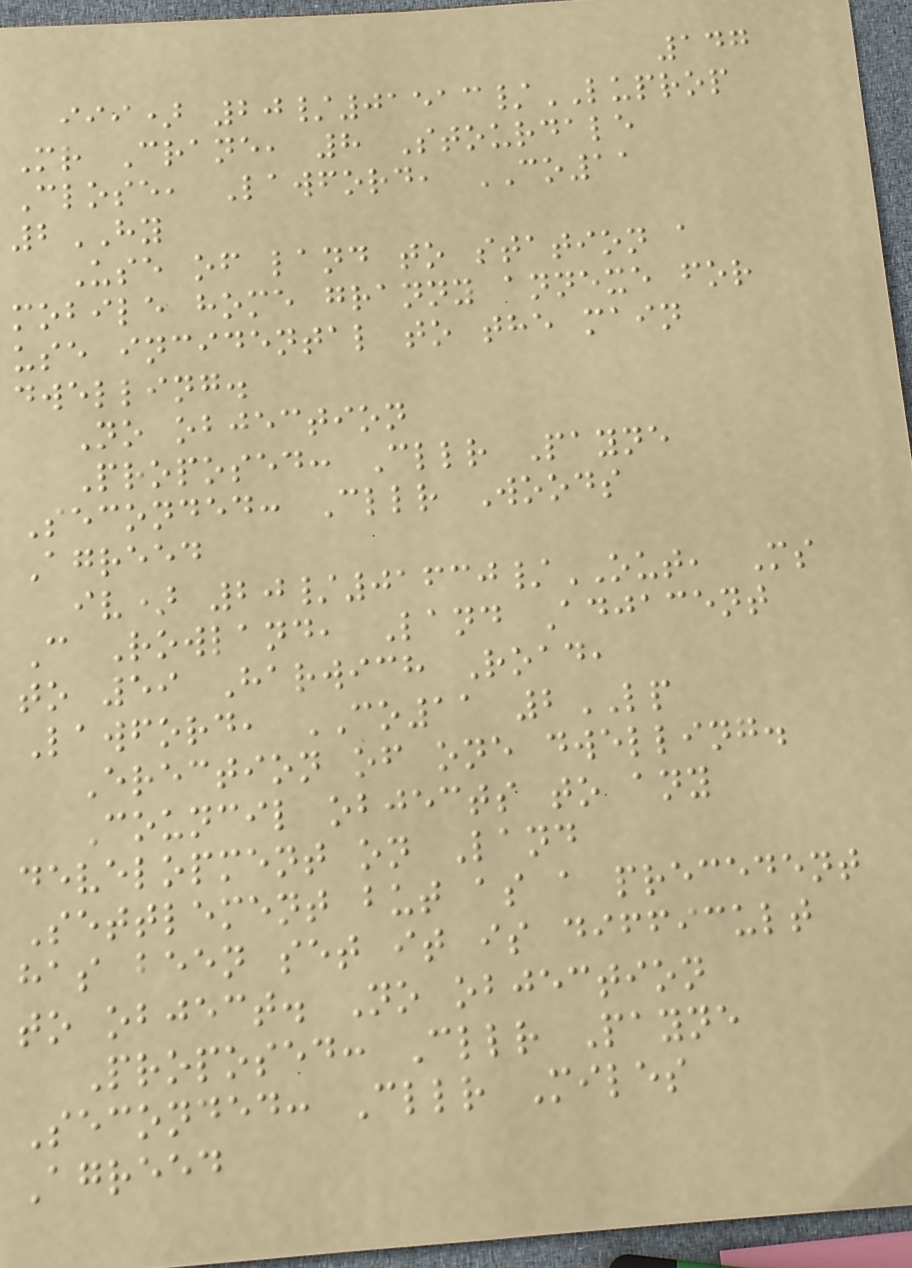147
iii) 20/01513/LUPROP
Mr Crane, 8 Stourdale
Close, Lawford, CO11
2HY
Use of land to station a
mobile home granny annexe for
use incidental to the main
dwelling.
No objection
Proposed: Cllr Payne
Seconded: Cllr Woods
Agreed
iv) 20/01630/OUT, Ms
C Rowland, Land Adjacent
to 59 Harwich Road,
Lawford, CO11 2LP
Erection of one dwelling.
Council objects to any
development on Land
Settlement but as a precedent
has been set it is difficult
to object. No objection
Proposed: Cllr Payne
Seconded: Cllr Miles
Agreed
